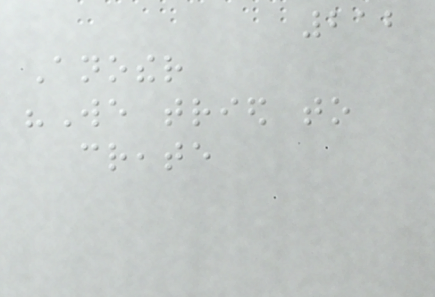212
Another
"We tried to
create
